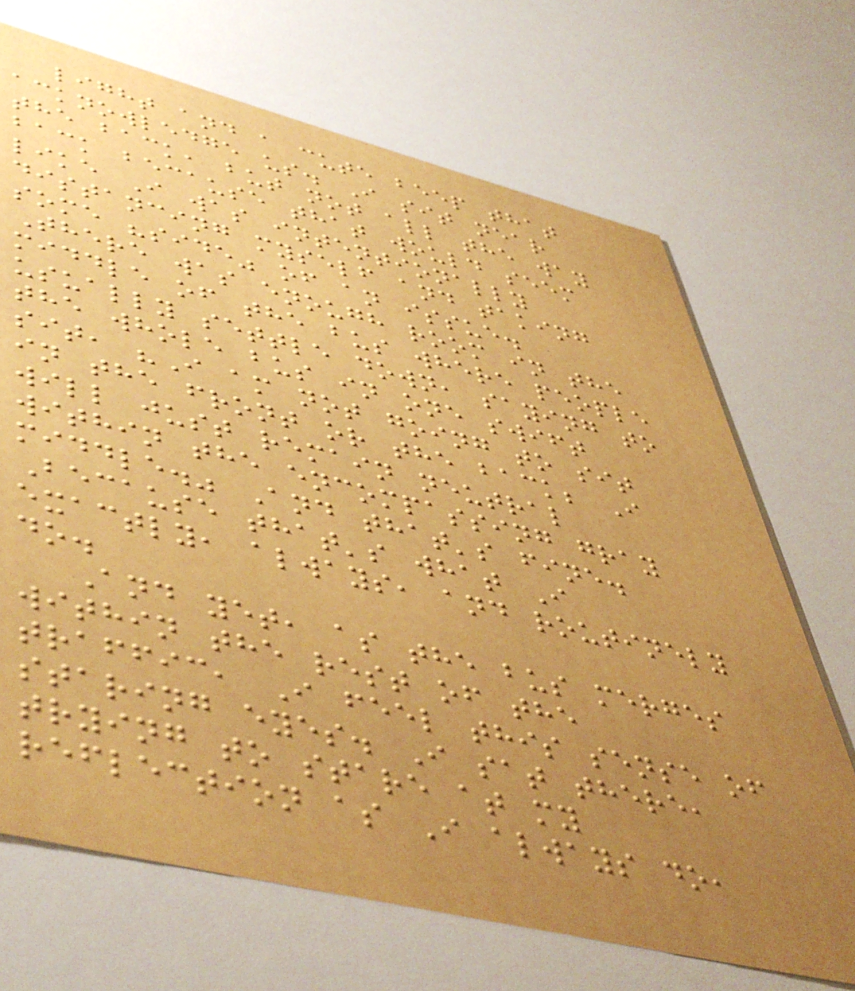light and a cute beep that
acknowledge us. I sit near
the back, but not all the way
back because that would seem
like I was intentionally
distancing myself and taking
some "side" of an issue.
There was enough room in the
middle of the bus where people
usually settle down, saying to
the whole bus in one swift
sit, "I am not going to sit
in the front or the back; I
will just remain neutral
within the encompassing gray
middle." And that's fine.
Because that's what I
exactly, always, and routinely
do.
And yet, as the bus merges
within the rest of the
traffic, I feel this sense of
staring eyes. I sat there,
trying to stare at my
reflection as I always do,
